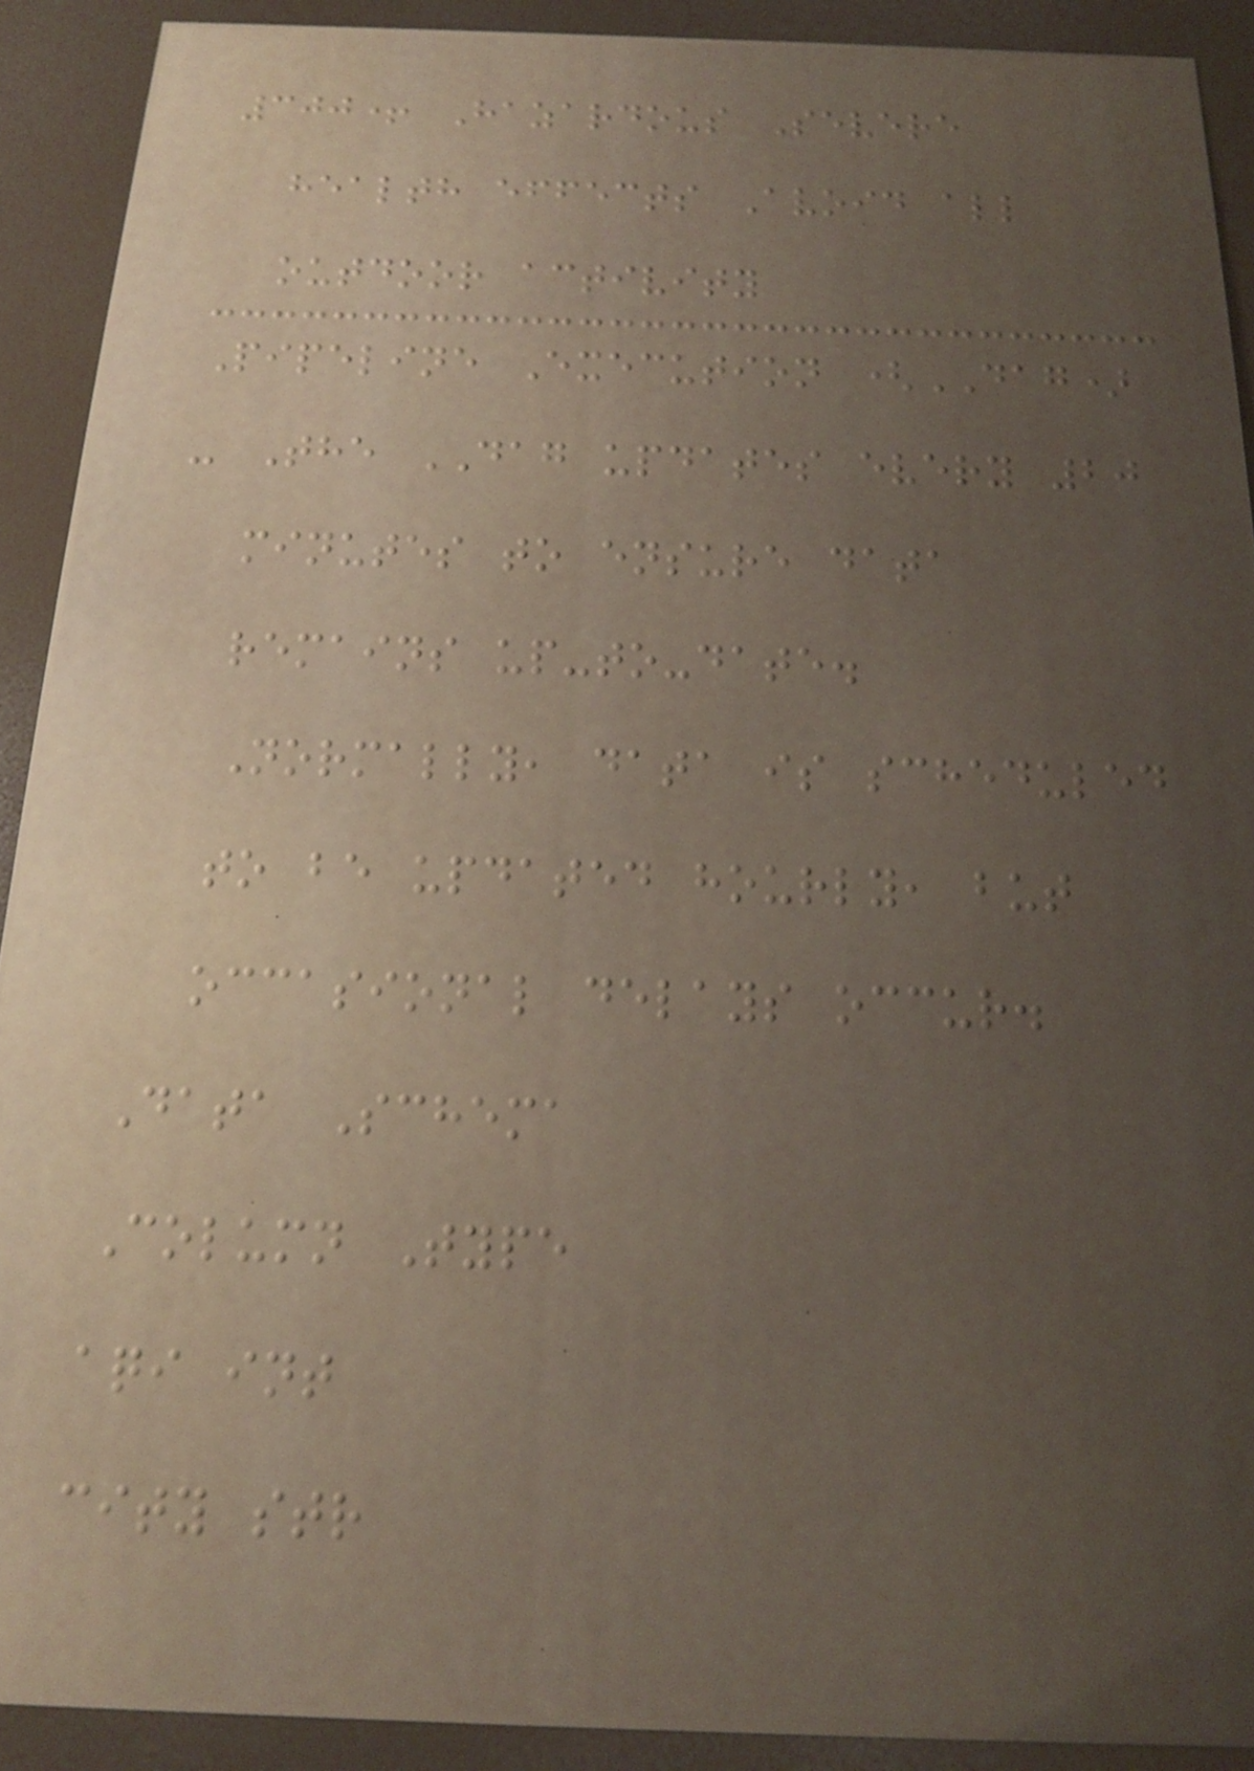300+ Hazardous Severe
health effects Avoid all
outdoor activity
Pipeline Execution (DAG)
- The DAG updates every 20
minutes to ensure data
remains up-to-date.
Normally, data is scheduled
to be updated hourly, but
occasional delays occur.
Data Schema
Column Type
aqi int
city str
